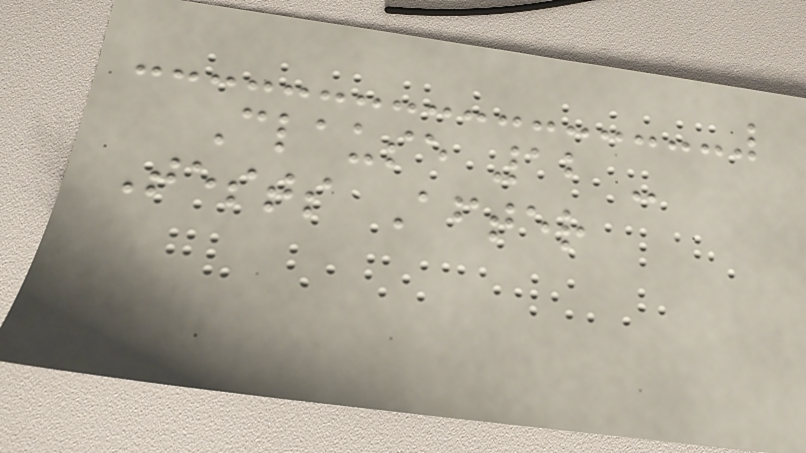Clause 12 -
Tests After
